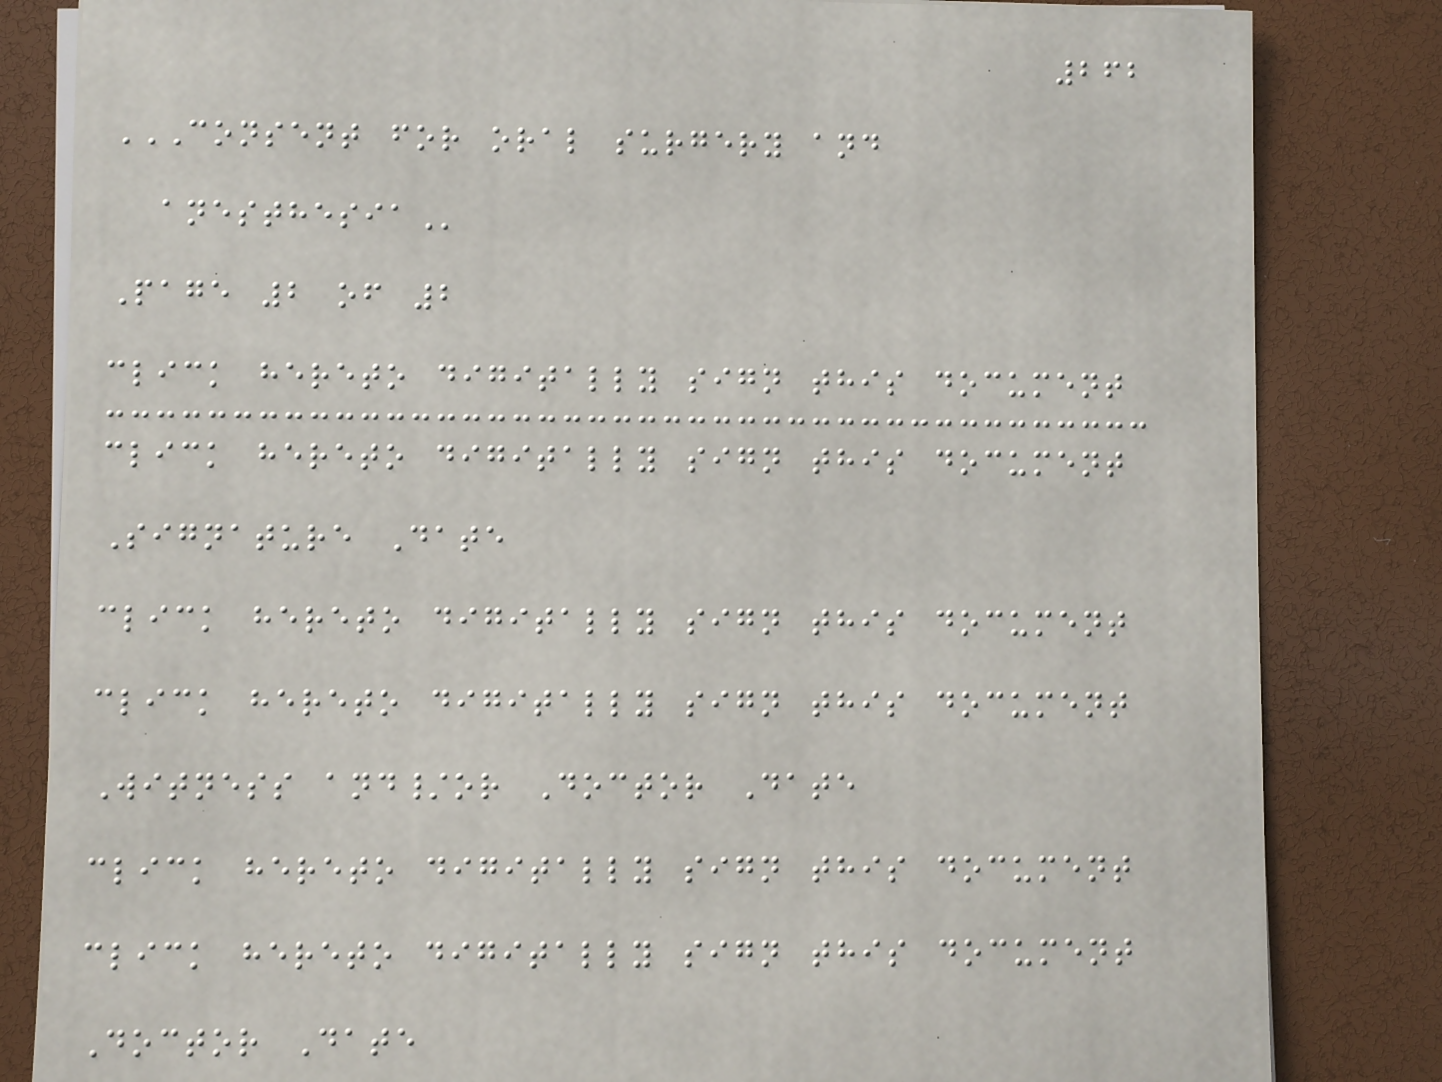262
CONSENT FOR ORAL SURGERY AND
ANESTHESIA
Page 2 of 2
click hereto digitally sign this document
click hereto digitally sign this document
Signature Date
click hereto digitally sign this document
click hereto digitally sign this document
Witness and/or Doctor Date
click hereto digitally sign this document
click hereto digitally sign this document
Doctor Date
